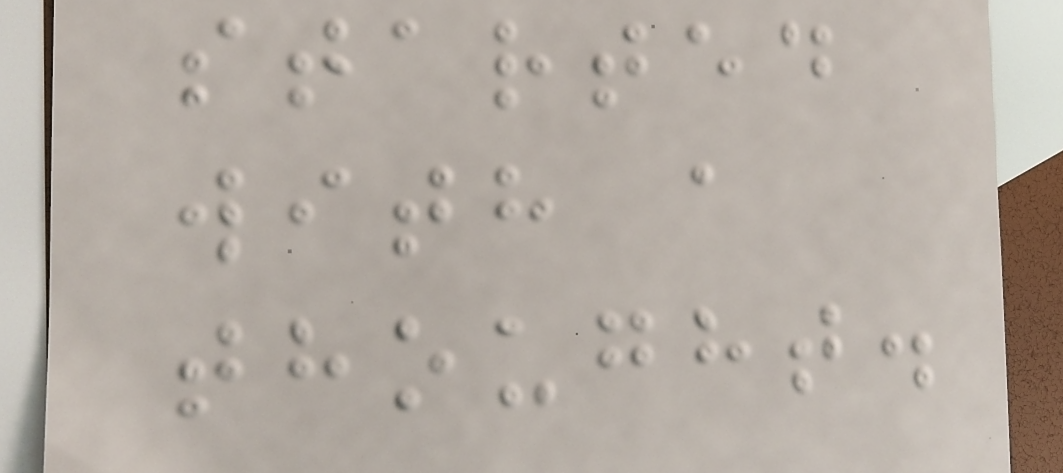started
with a
thought.
